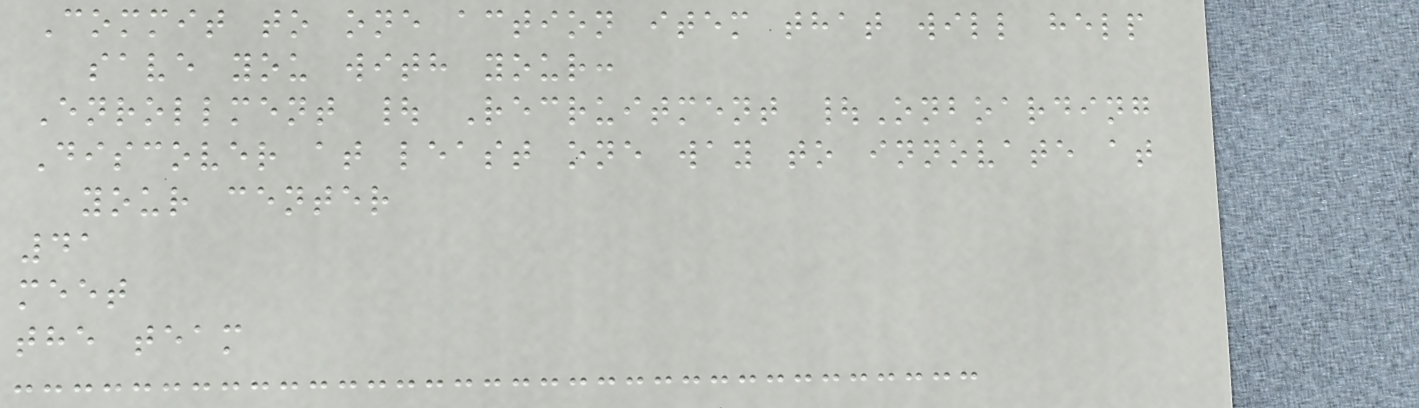Commit to one action item that will help
save you with your:
Enrollment | Recruitment |Onboarding
Discover at least one way to innovate at
your center
41
meet
the team
